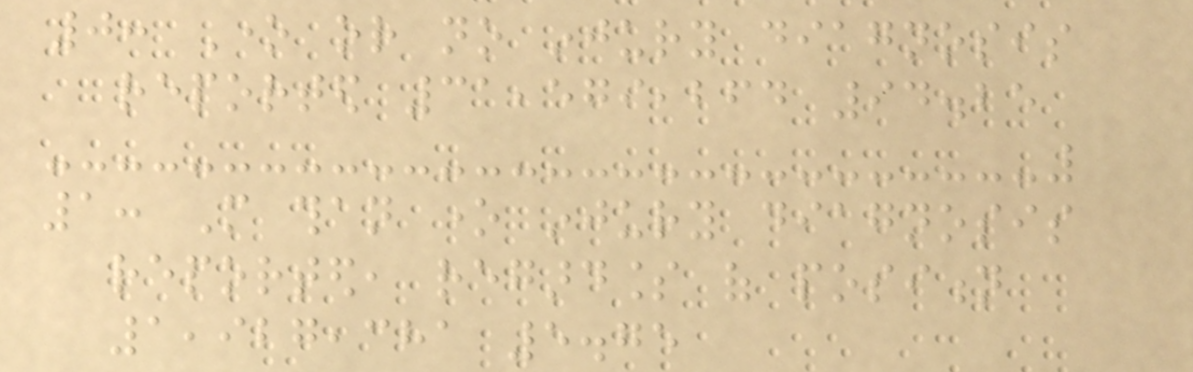0: One or no injury diagnosis
reported 31,579,264 94.25
1: More than one injury diagnosis
reported, regardless of position
1,927,381 5.75
